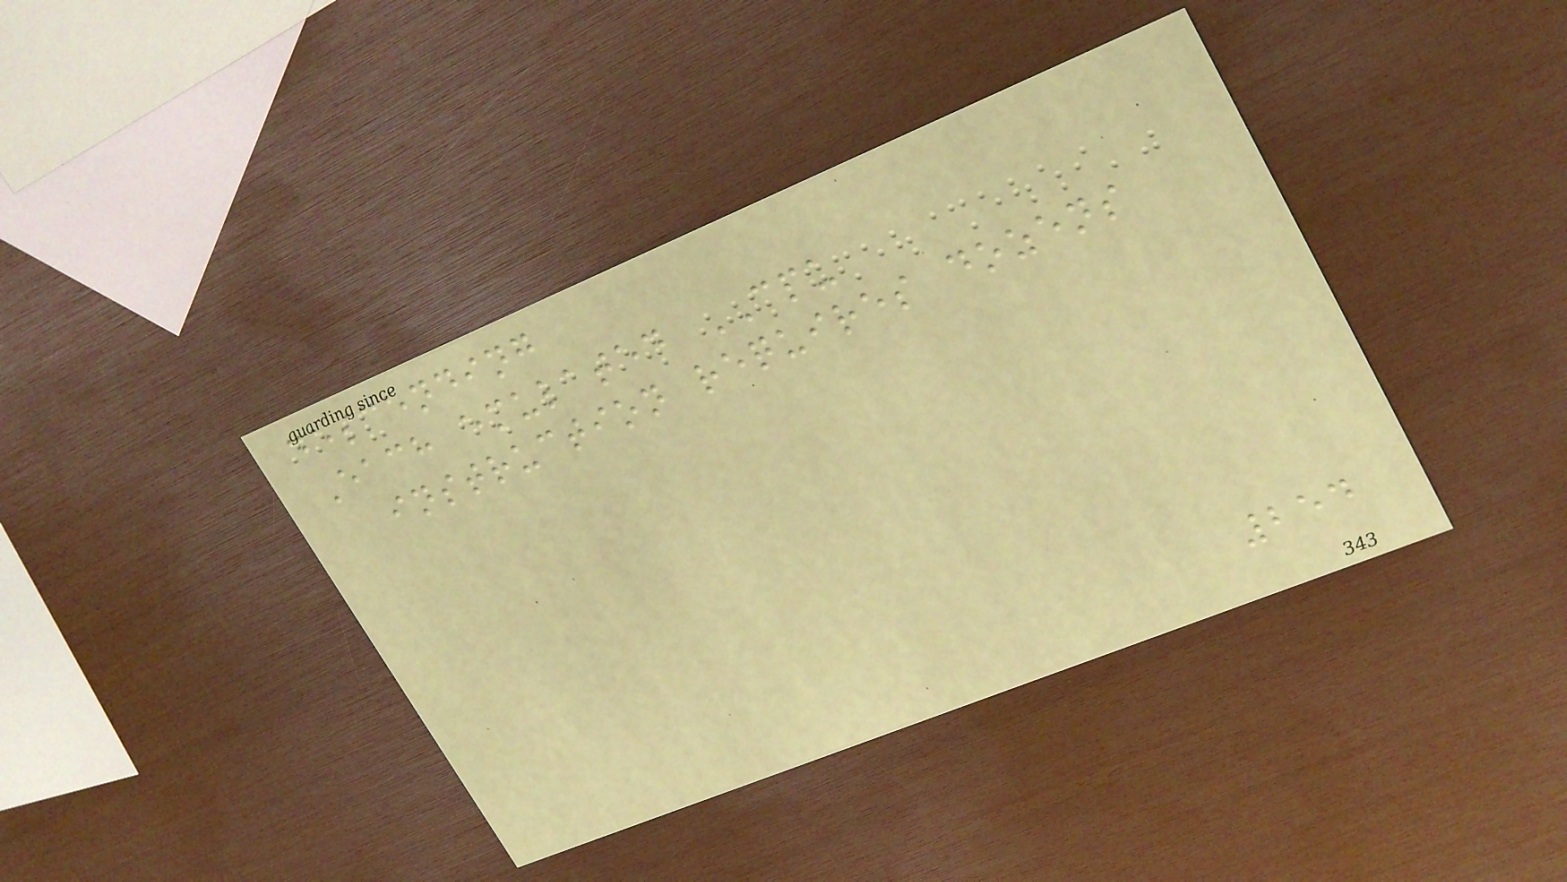descending
Each emulated CPU
instruction requires dozens
254
